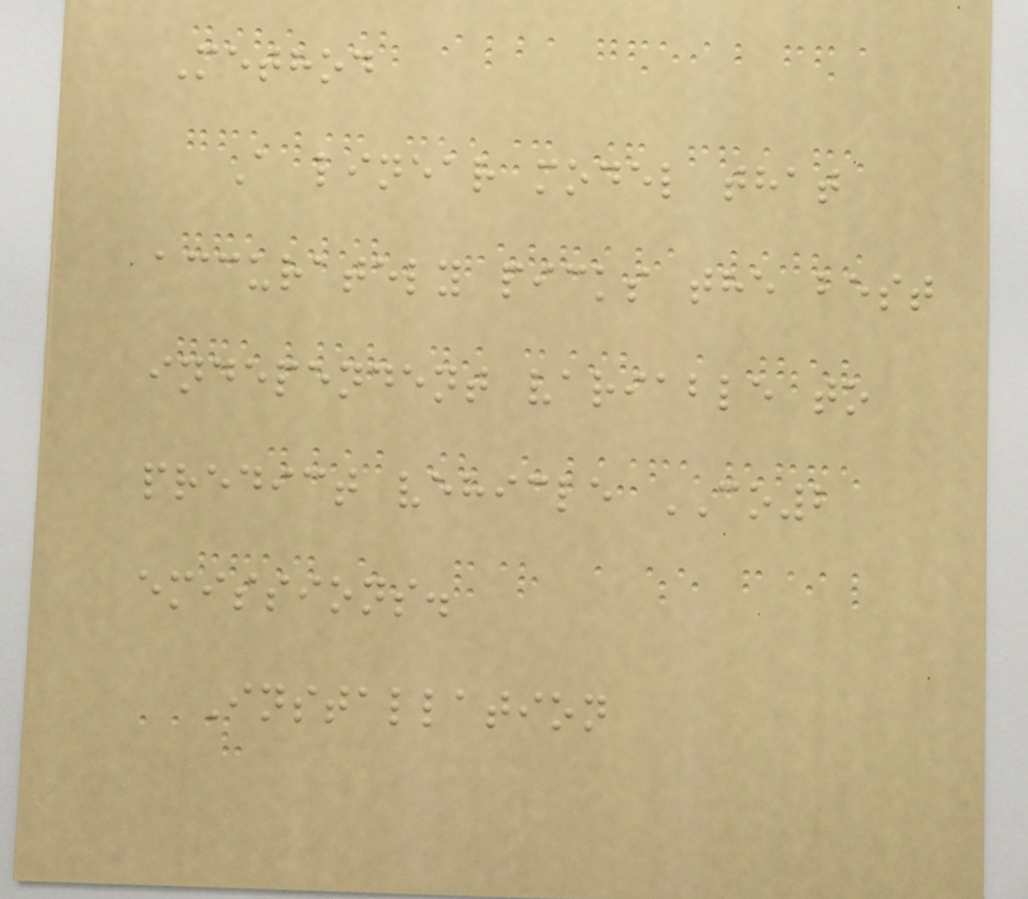Method
A linear model that
accurately picks the best
independent variable to
predict vehicle CO2
emissions.
Installation
